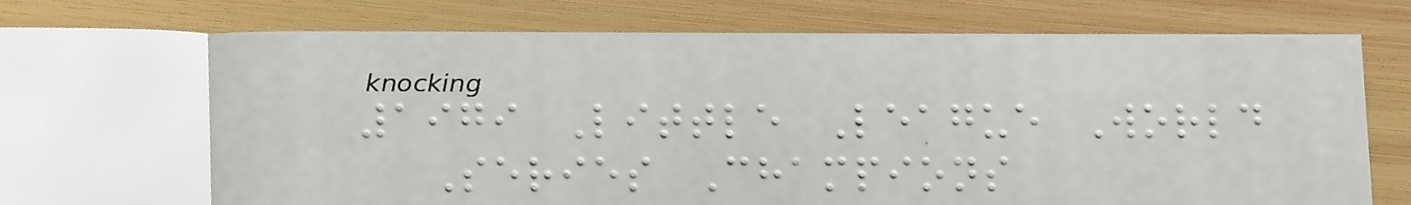1979 Little League World
Series Champions
